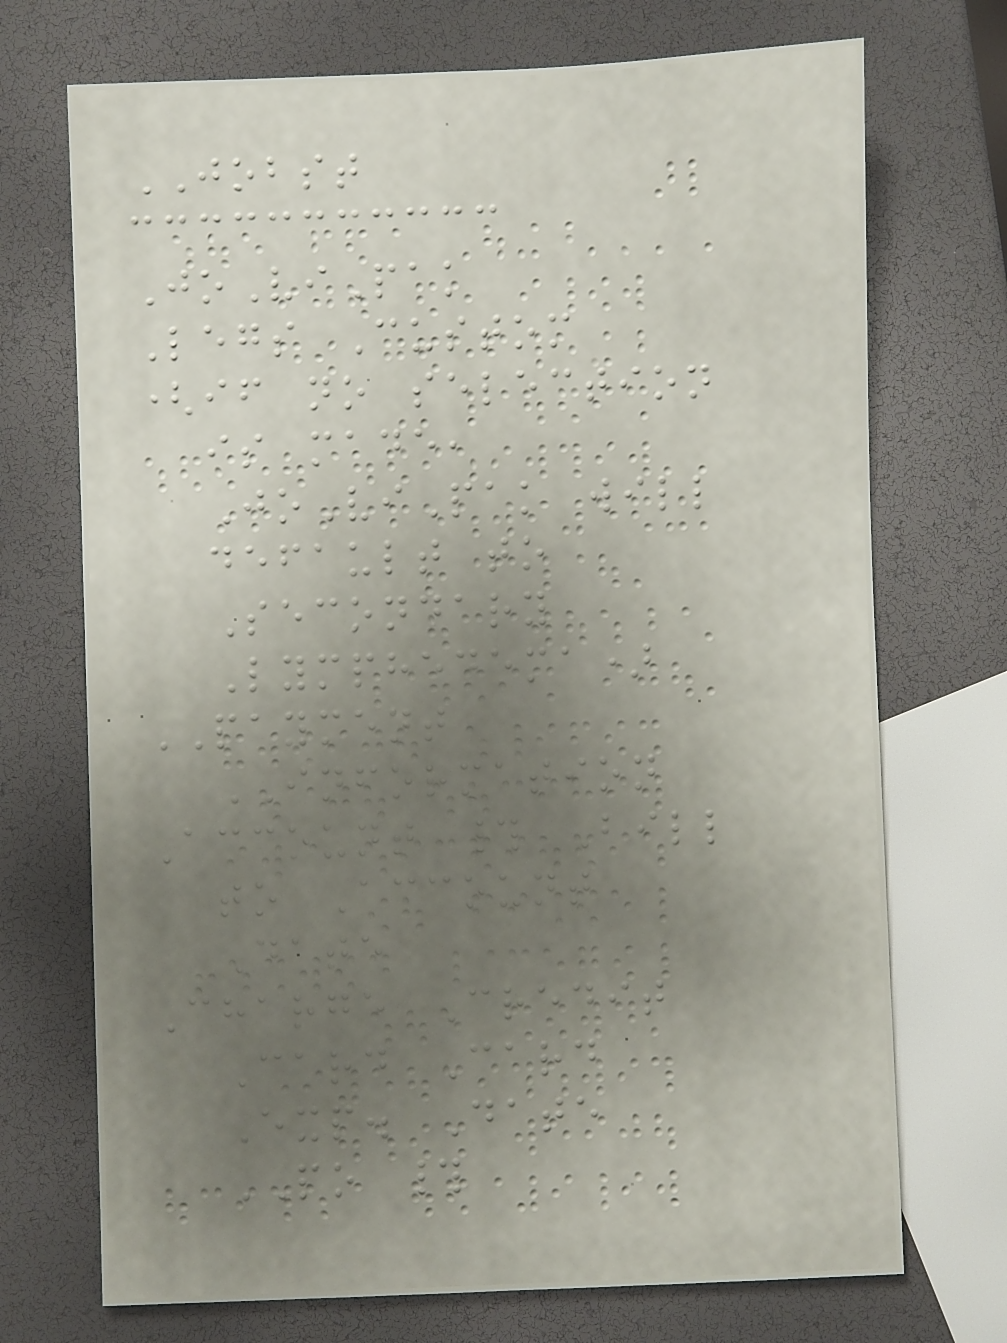JOBST
JoViPak
Legs Custom
(if no selection
is made,
JoViPak will
default to
Secondary
Lymphedema)
PAYMENT
INFORMATION
Account # Bill
to Account
Date
Charge Credit
Card Card
Exp. Date
PO #
